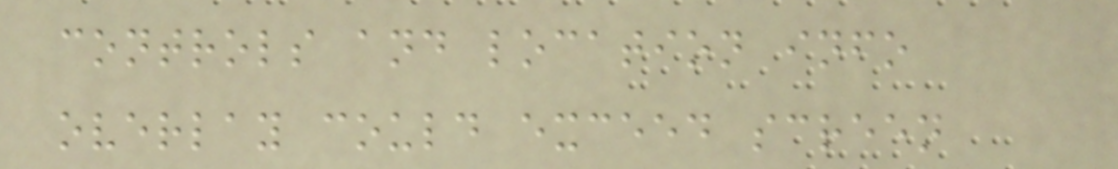controls and location info
overlay could exceed screen
